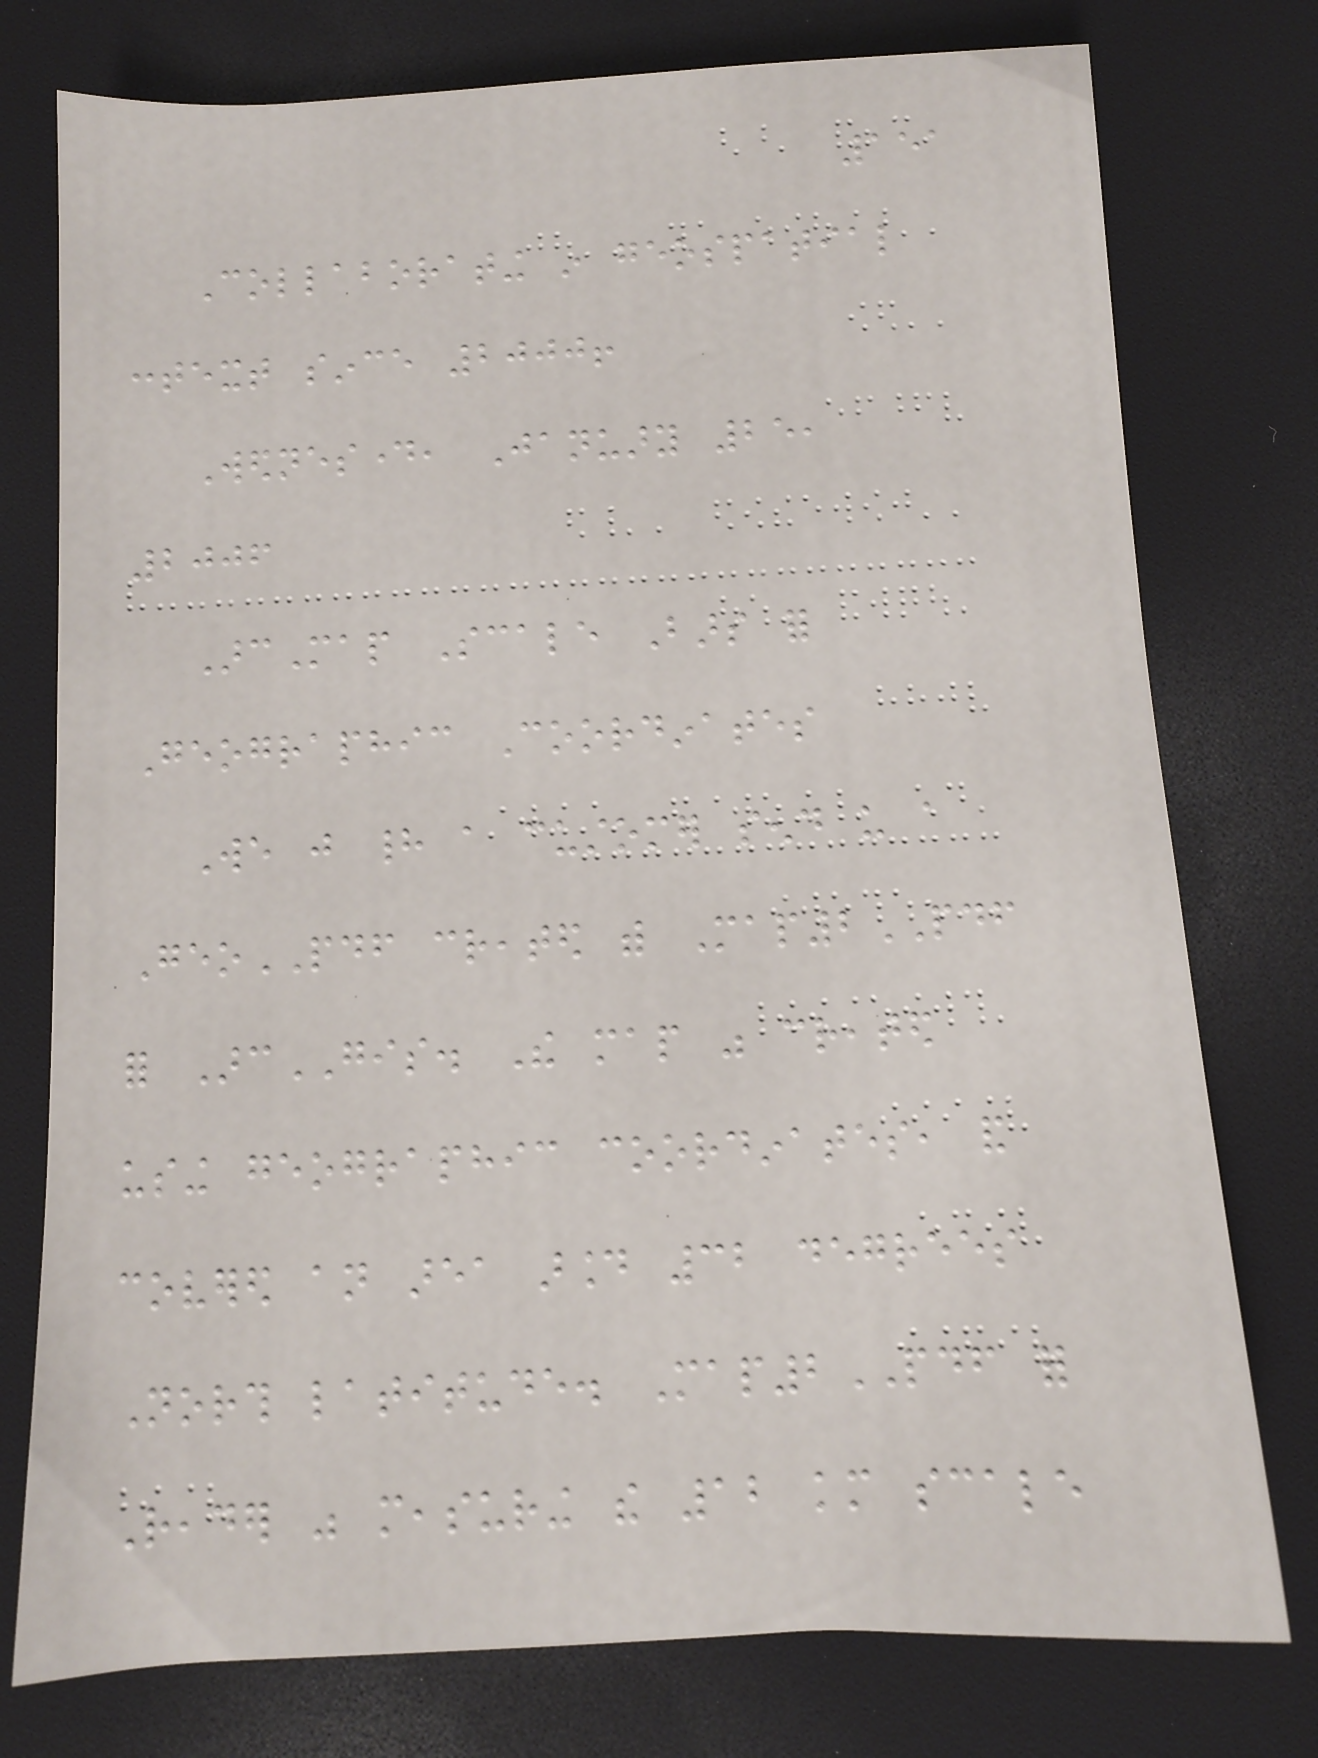151
Collaborating in geospatial
context since 2000!
Wednesday, January 25,
2006
ArcMap Scale Bars for
Geographic Coordinates
We just had a customer send us a
GeoPDF created with Map2PDF
for ArcGIS. The map was created
using geographic coordinates, and
covered an area around 32 degrees
North latitude. Map2PDF for
Reader was measuring the 12 km scale
